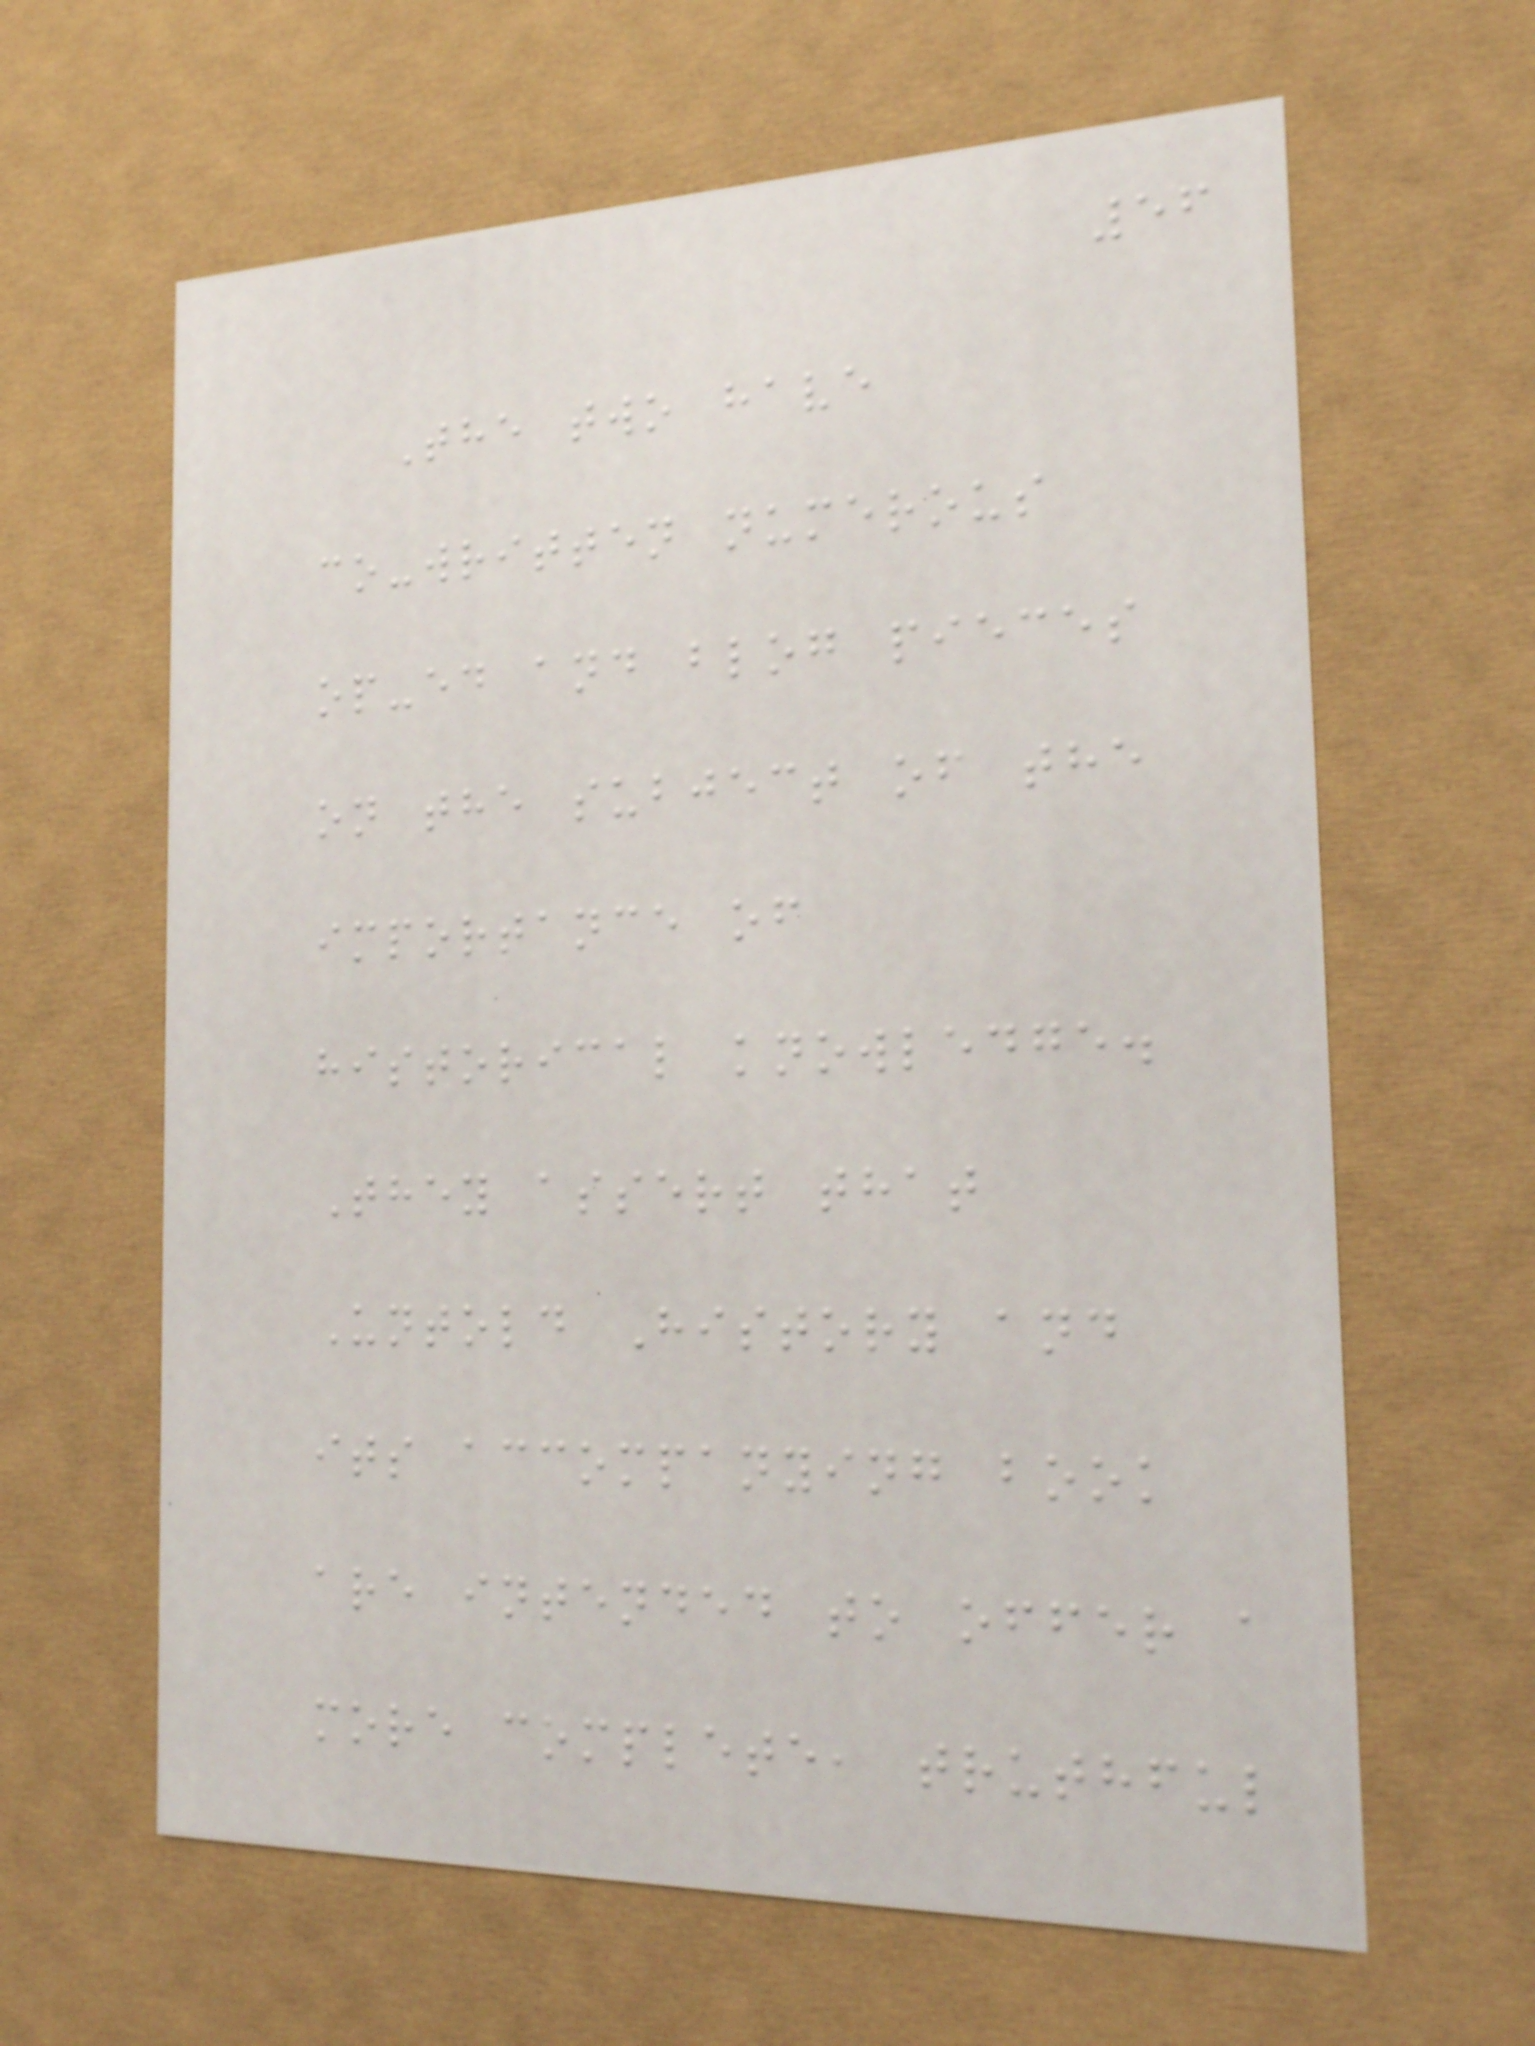56
The two have
co-written numerous
op-ed and blog pieces
on the subject of the
importance of
historical knowledge.
They assert that
Untold History and
its accompanying book
are intended to offer a
more complete, truthful
